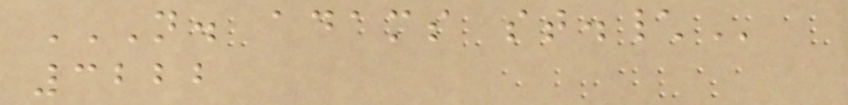N. ADAMS ST.\
3222
